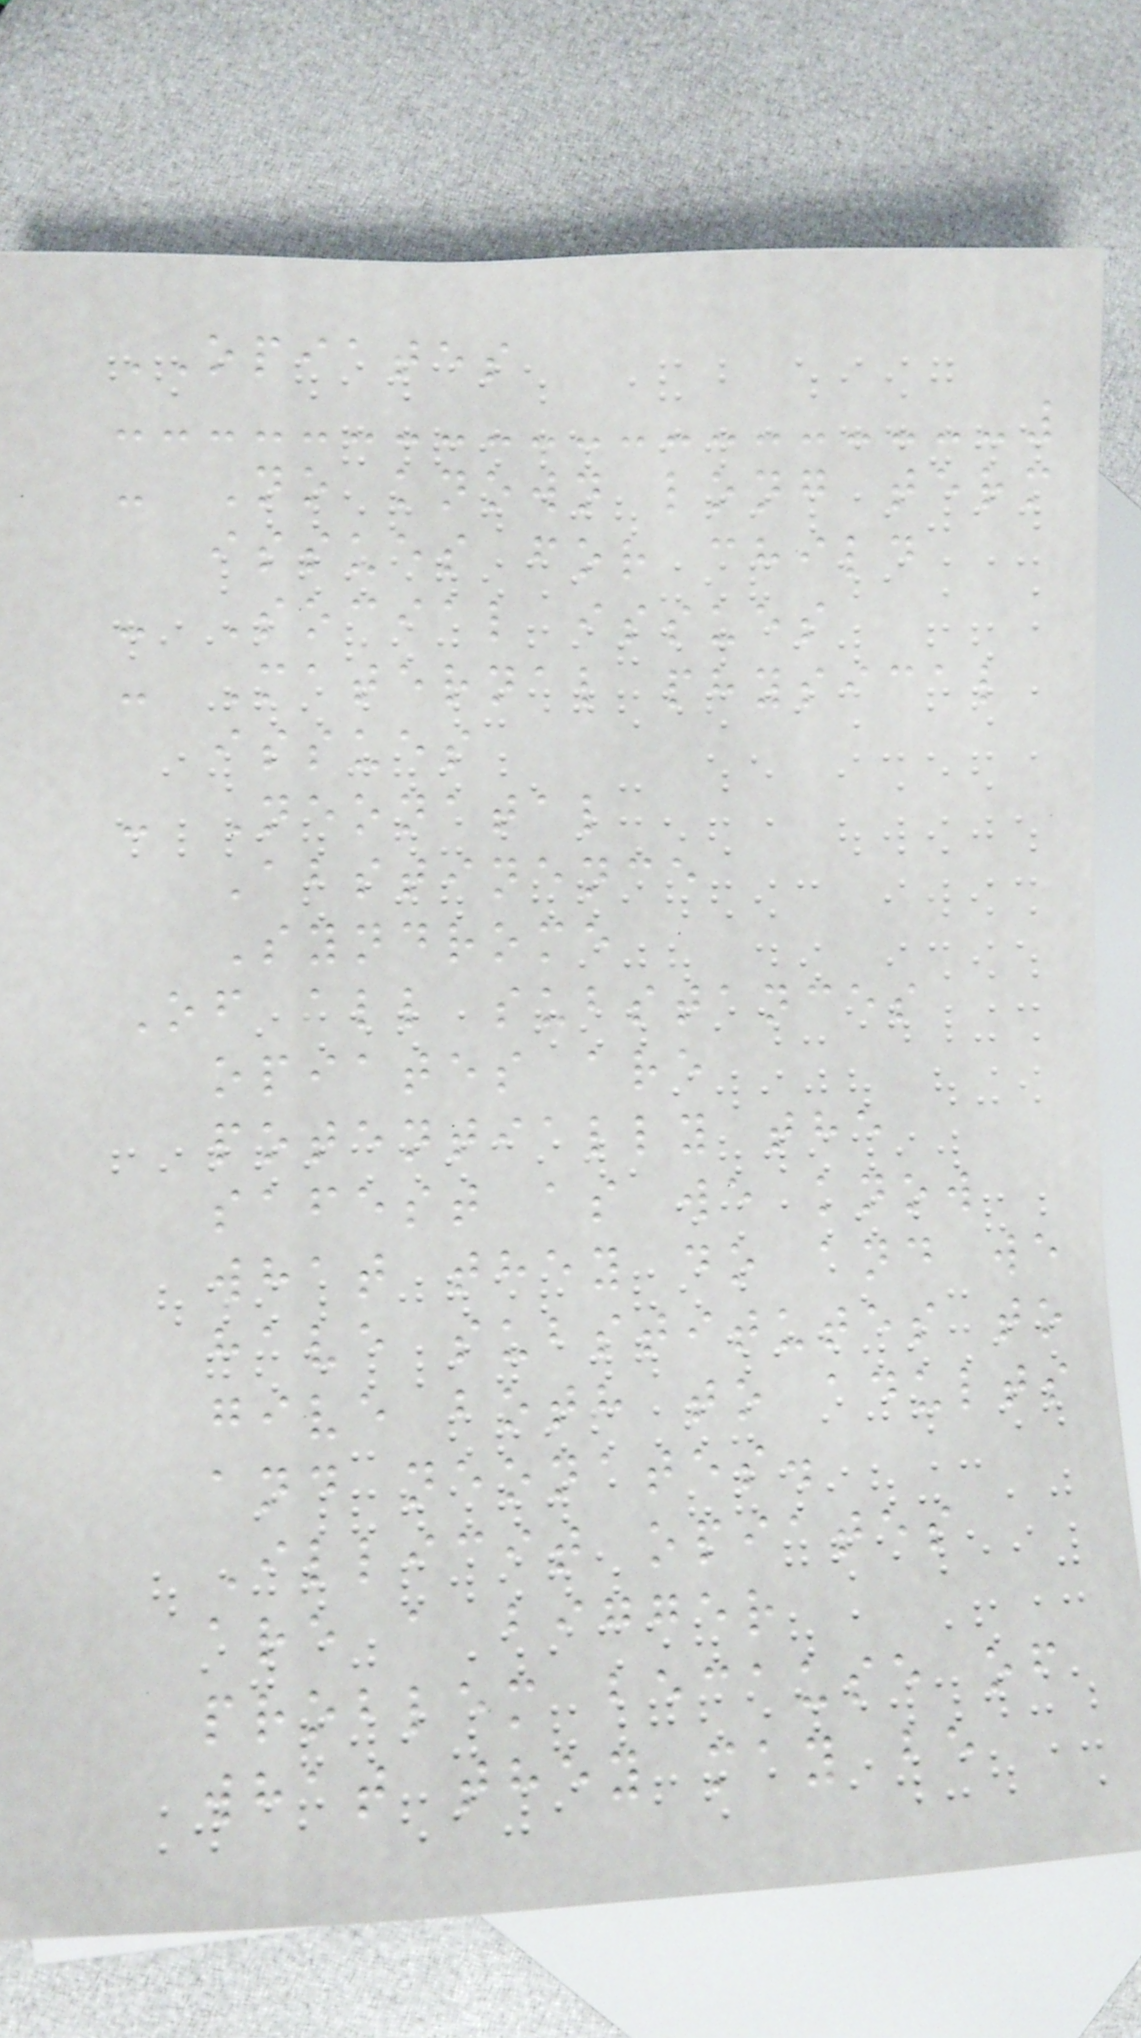OPIATES
- No known long term
issues for child
- Social issues
- Maternal physical
issues
- Neonatal
Abstinence
Syndrome
Of all substances
opiates are
potentially the
safest as we know
what they do and we
have substitutes to
give both to adults
and neonates.
Illicit opiates
are a bigger
problem because of
what they may be
